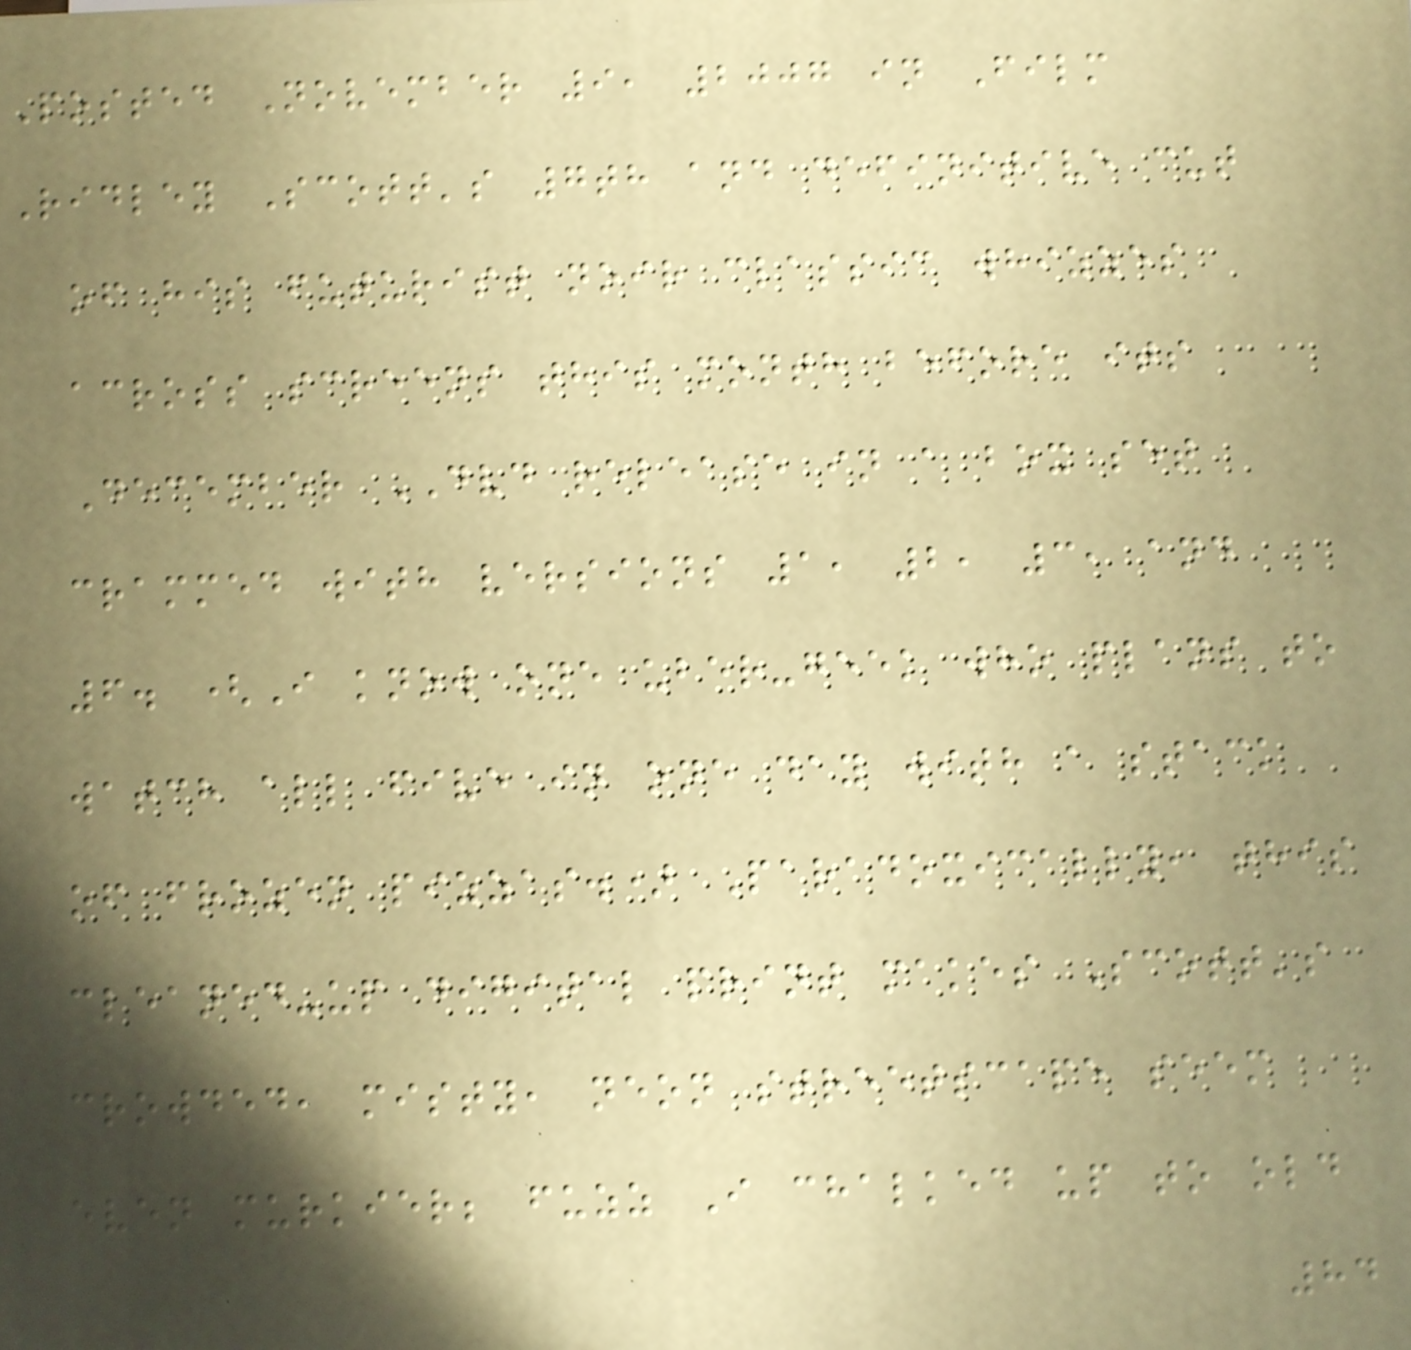Posted November 9, 2007 in Film
Ridley Scott's 7th and definitive cut
of his futurist noir classic whizzes
across screens this month before its
December DVD release in a box set
crammed with versions 1, 2, 3, and
6. (I know one uber-geek who plans to
watch all five in one day with a stack
of frozen pizzas.) Paradoxically, this
cleaned-up digital print makes Scott's
crowded, misty, neon streetscape seem
even murkier; fuzz I chalked up to old
84
